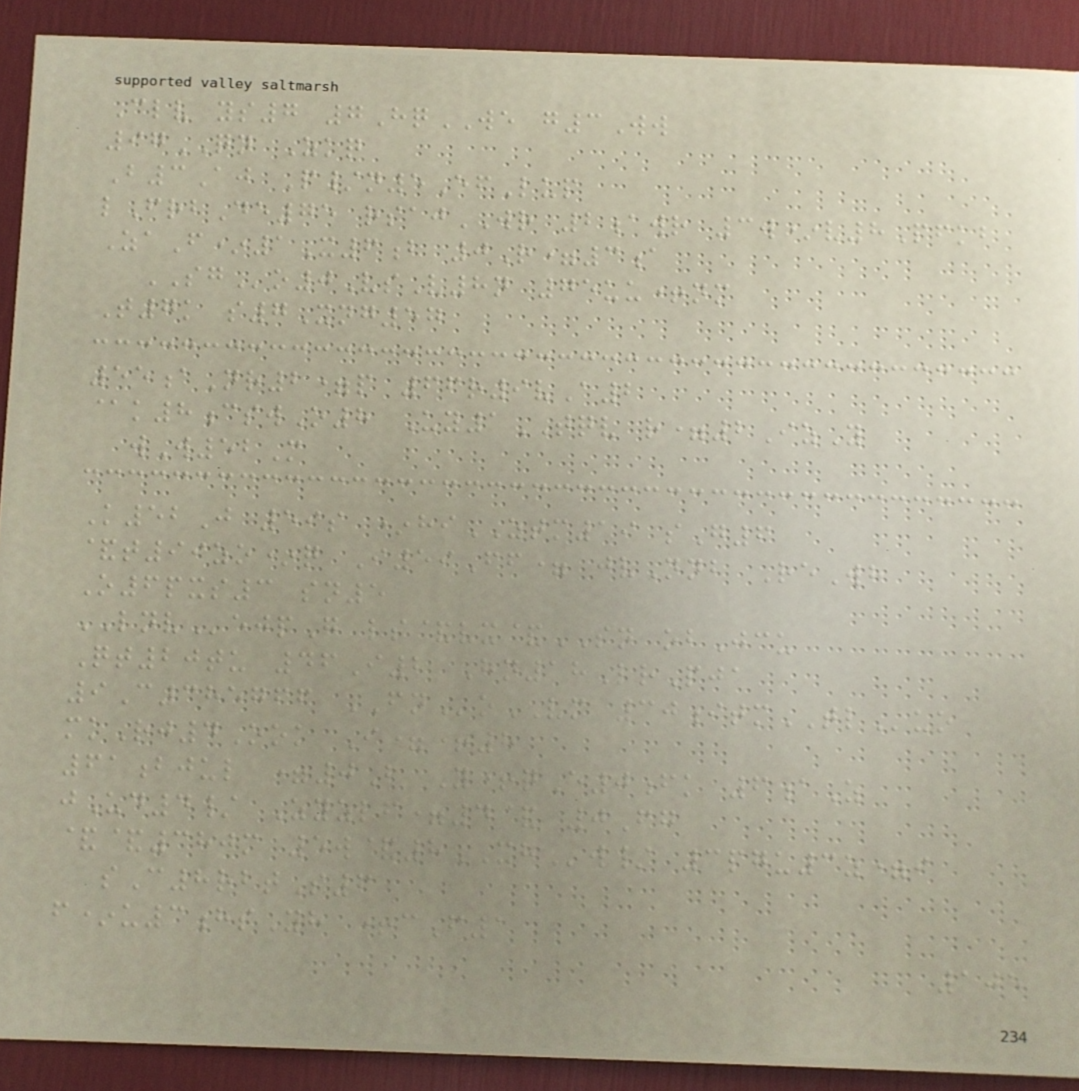Clv ys7 7HqWE g3Ww
97QN Zkq
B3Aj P/n5EfLup
lFrbDe75 rsajWR 2awr 3w*v8Pfkb
ZaF*1X6b 0R=3a
SGo0VsV8n 75uu+nm
T7k s7Xng57
55aNr2=p 66r9vA2
@k8cswO8 Uy1TQV r=2IzY
wW52M
K52J 59s *hiZTM19 sG6
&t99zo*q I59Ff= jvNnb ReWh
O6pxs3 sn5
LNVejpG ls&vx&SN obJcu
Qt20tu 46I2 Hn18LrPja
9C385766 FNoVM 30itmTLuo
mkRj4Ook I=+8
61bjul =0B Y+qE0fk 6aZ
jUd4/ Zyzlf=4& 0Fg
&&380m 5w&8XHw/ 3pgu3z=i
sC8rbtS6
f*u3hsYh +cF1
105
